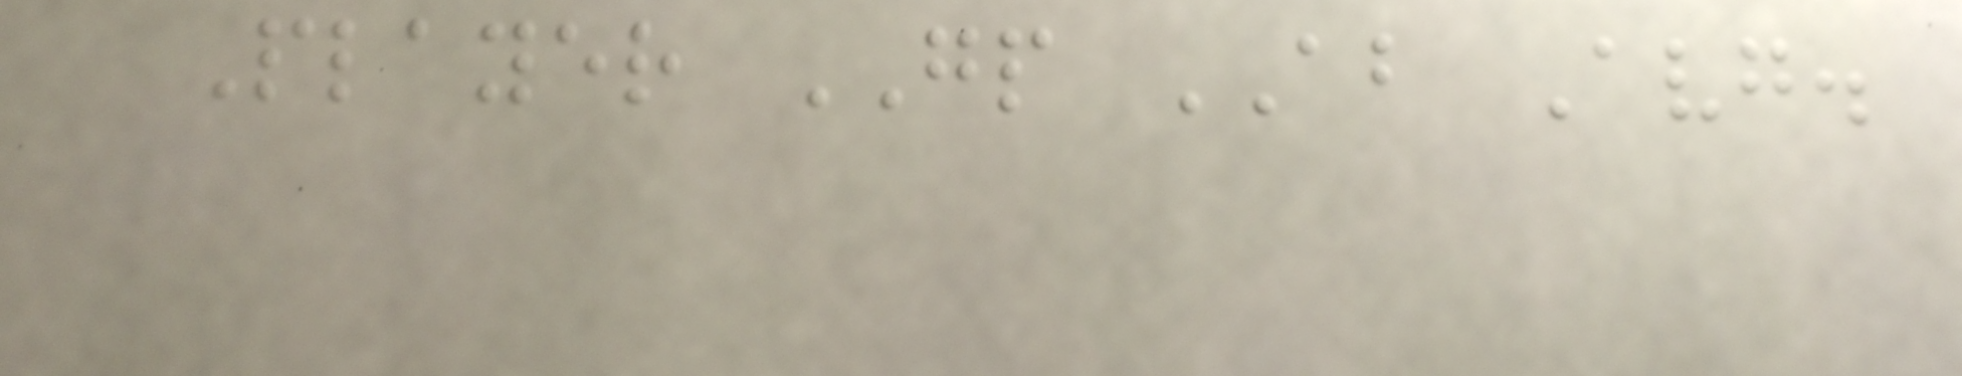Player GP AB Avg.
